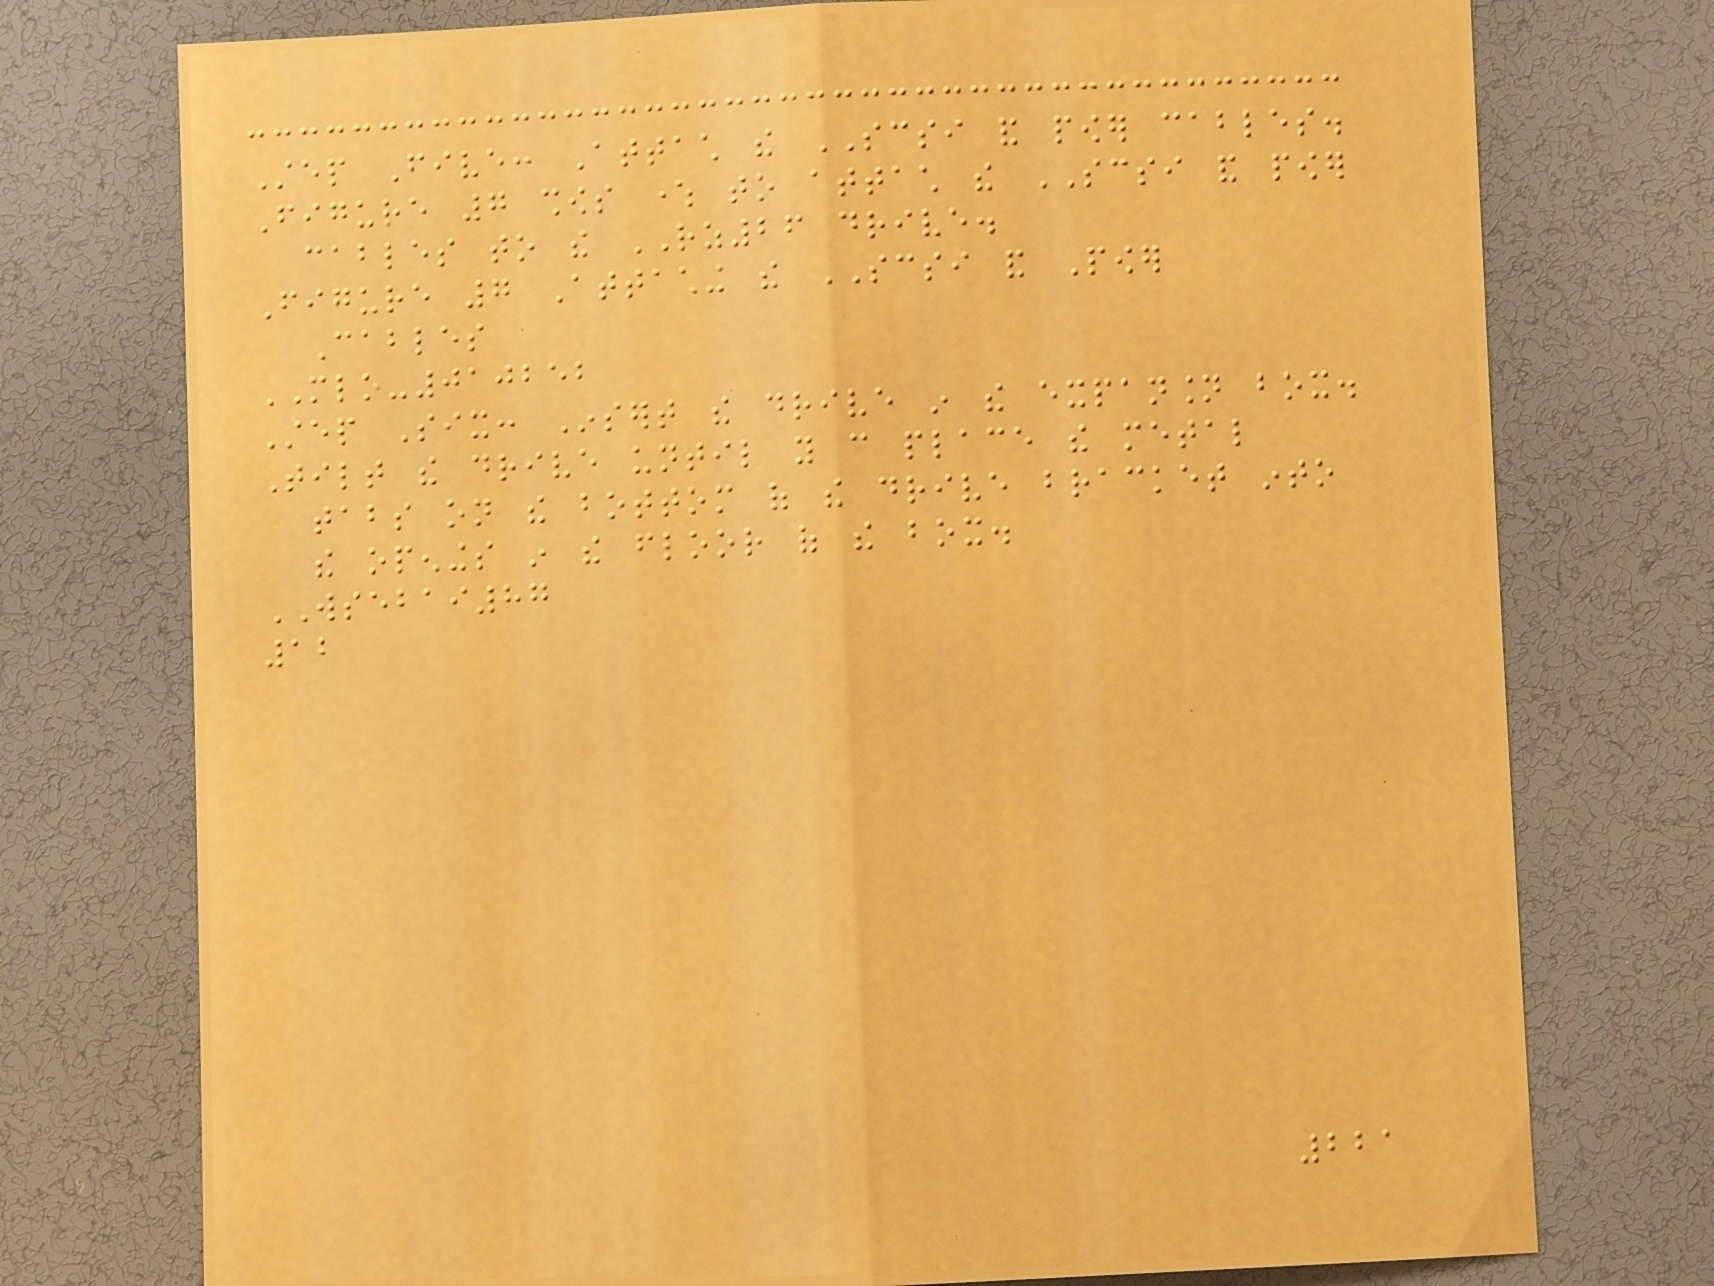Step Five: Attach the SCSI and power cables.
Figure 7 shows where to attach the SCSI and power
cables to the RZ26 drive.
Figure 7 Attaching the SCSI and Power
Cables
MLO-010252
Step Six: Insert the drive in the expansion box.
Tilt the drive until you can place the metal
tabs on the bottom of the drive bracket into
the openings in the floor of the box.
WSEBAI87
12
221
